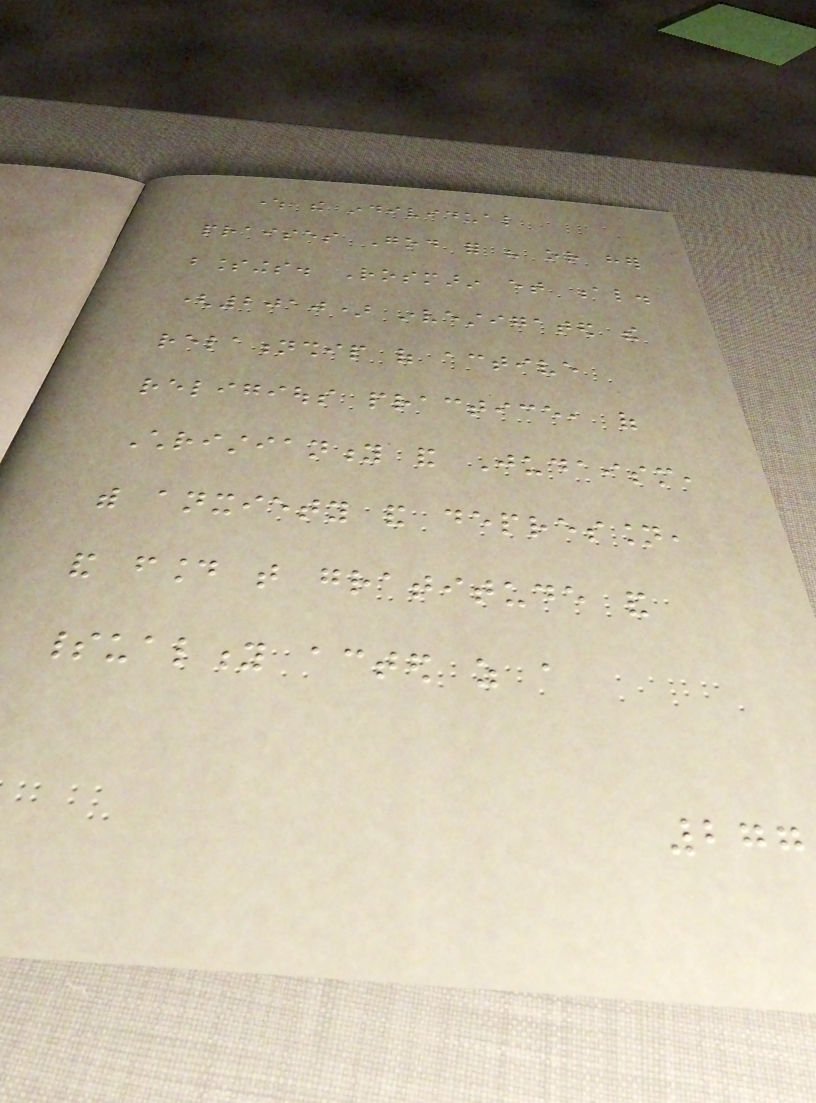where the individual
praises God for his or her
blessings. Rosmarin et al.
(2010) investigated the
relationship of active
religious practice, of
Christianity and Judaism,
with anxiety and depression,
and found that gratitude and
spirituality acted as a
277
